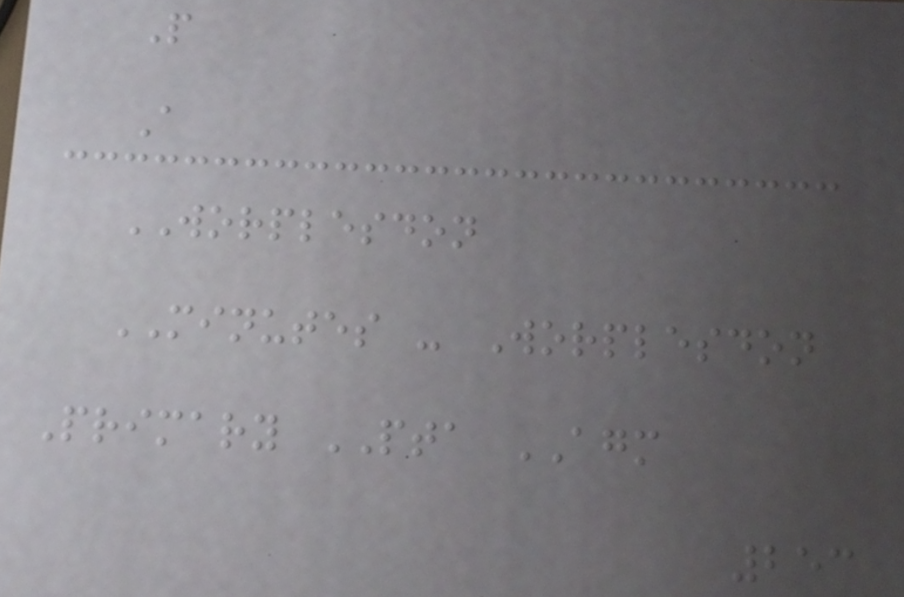P
A
WORPLESDON
MINUTES - Worplesdon
Primary PTA AGM
253
